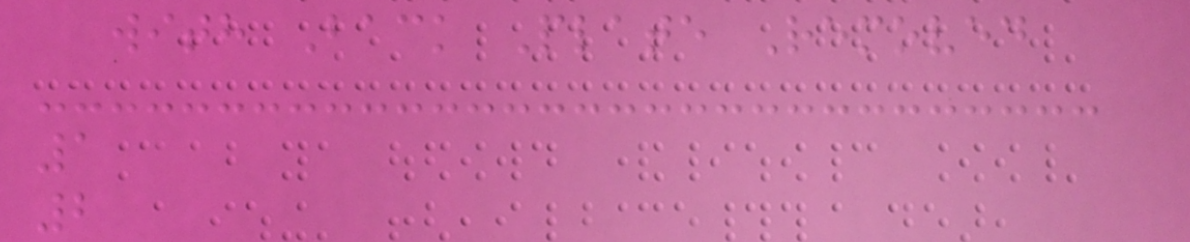with Back Plate Removed
1
2
